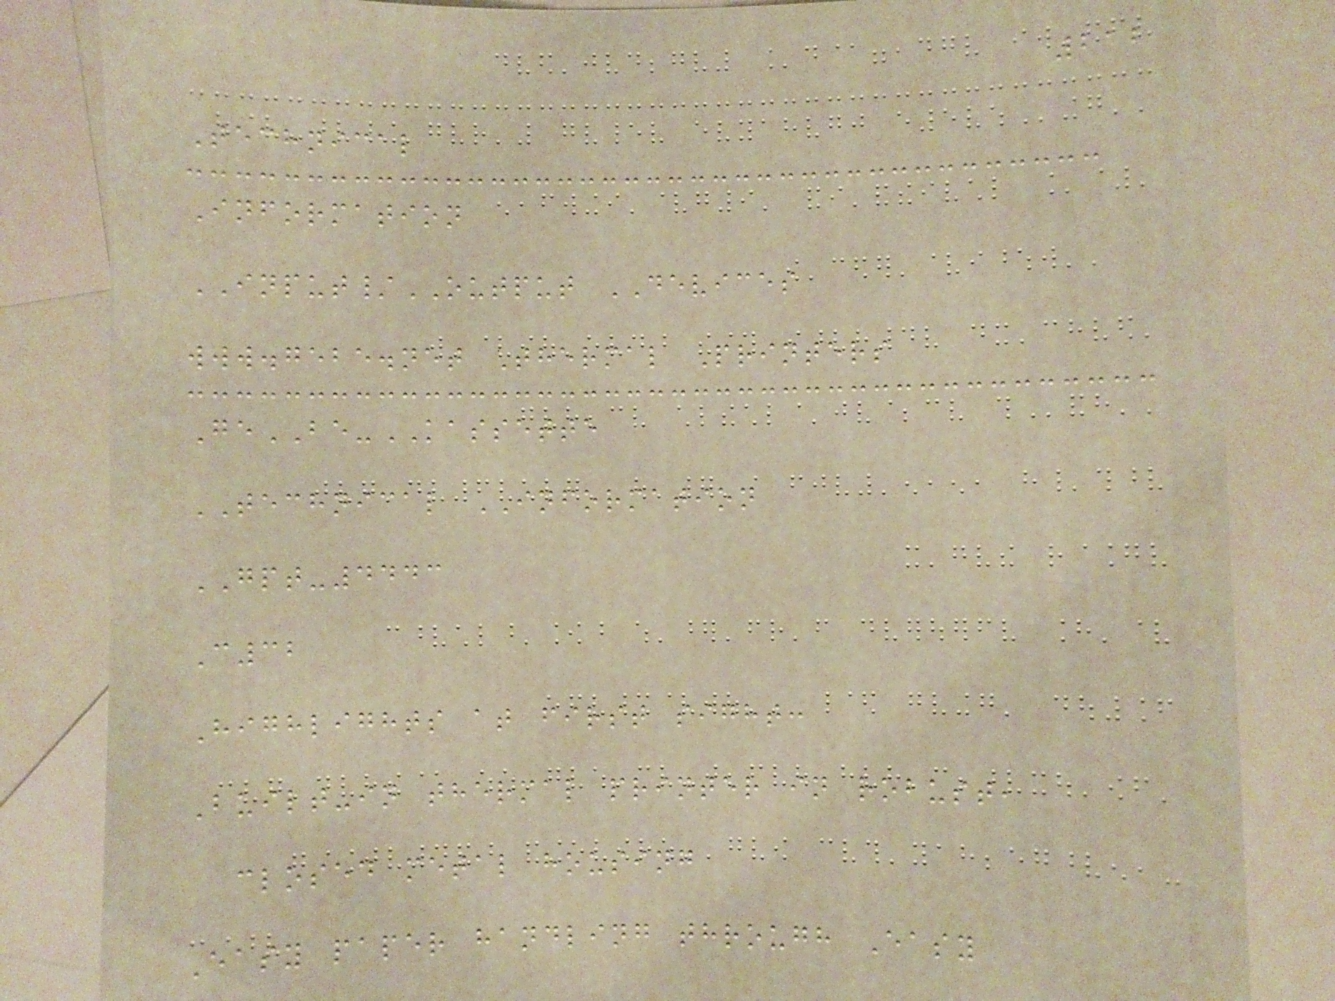212
Technical
Information
INPUT/OUTPUT DEVICES
www.gebe.net Thermal Printers
GeBE-KASSETTE
TECHNICAL INFORMATION
GPT-4443
C32
Highlights at first sight:
Built-in thermal printer in robust,
closed metal housing
Easy paper handling through Easy
